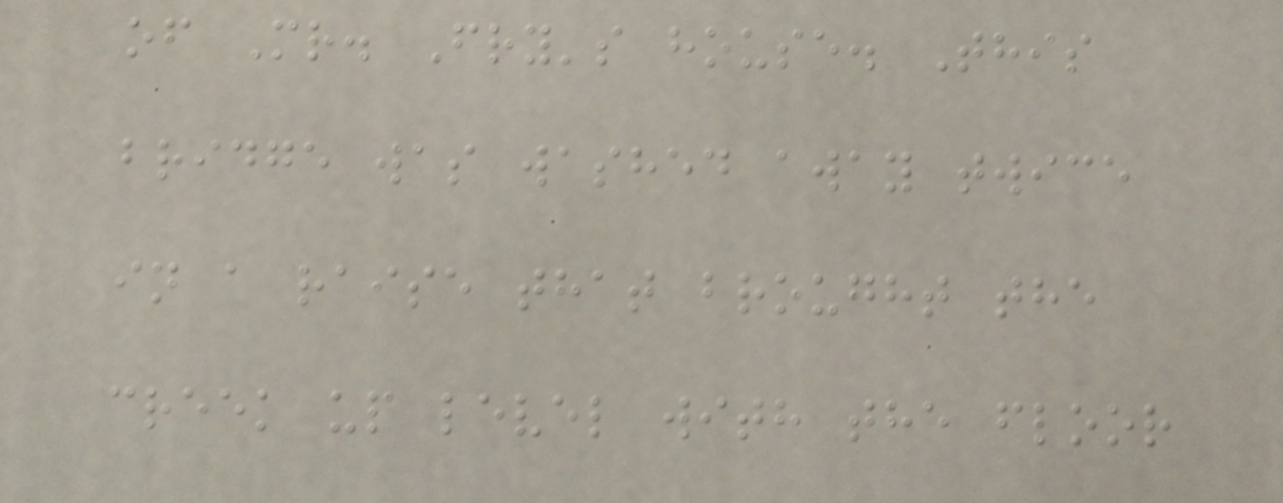of Mr. Fry's house. This
bridge was washed away twice
in a raise that brought the
creek up level with the floor
